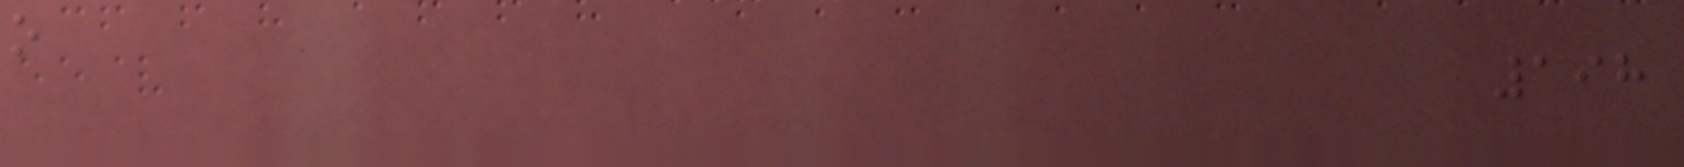o
198
